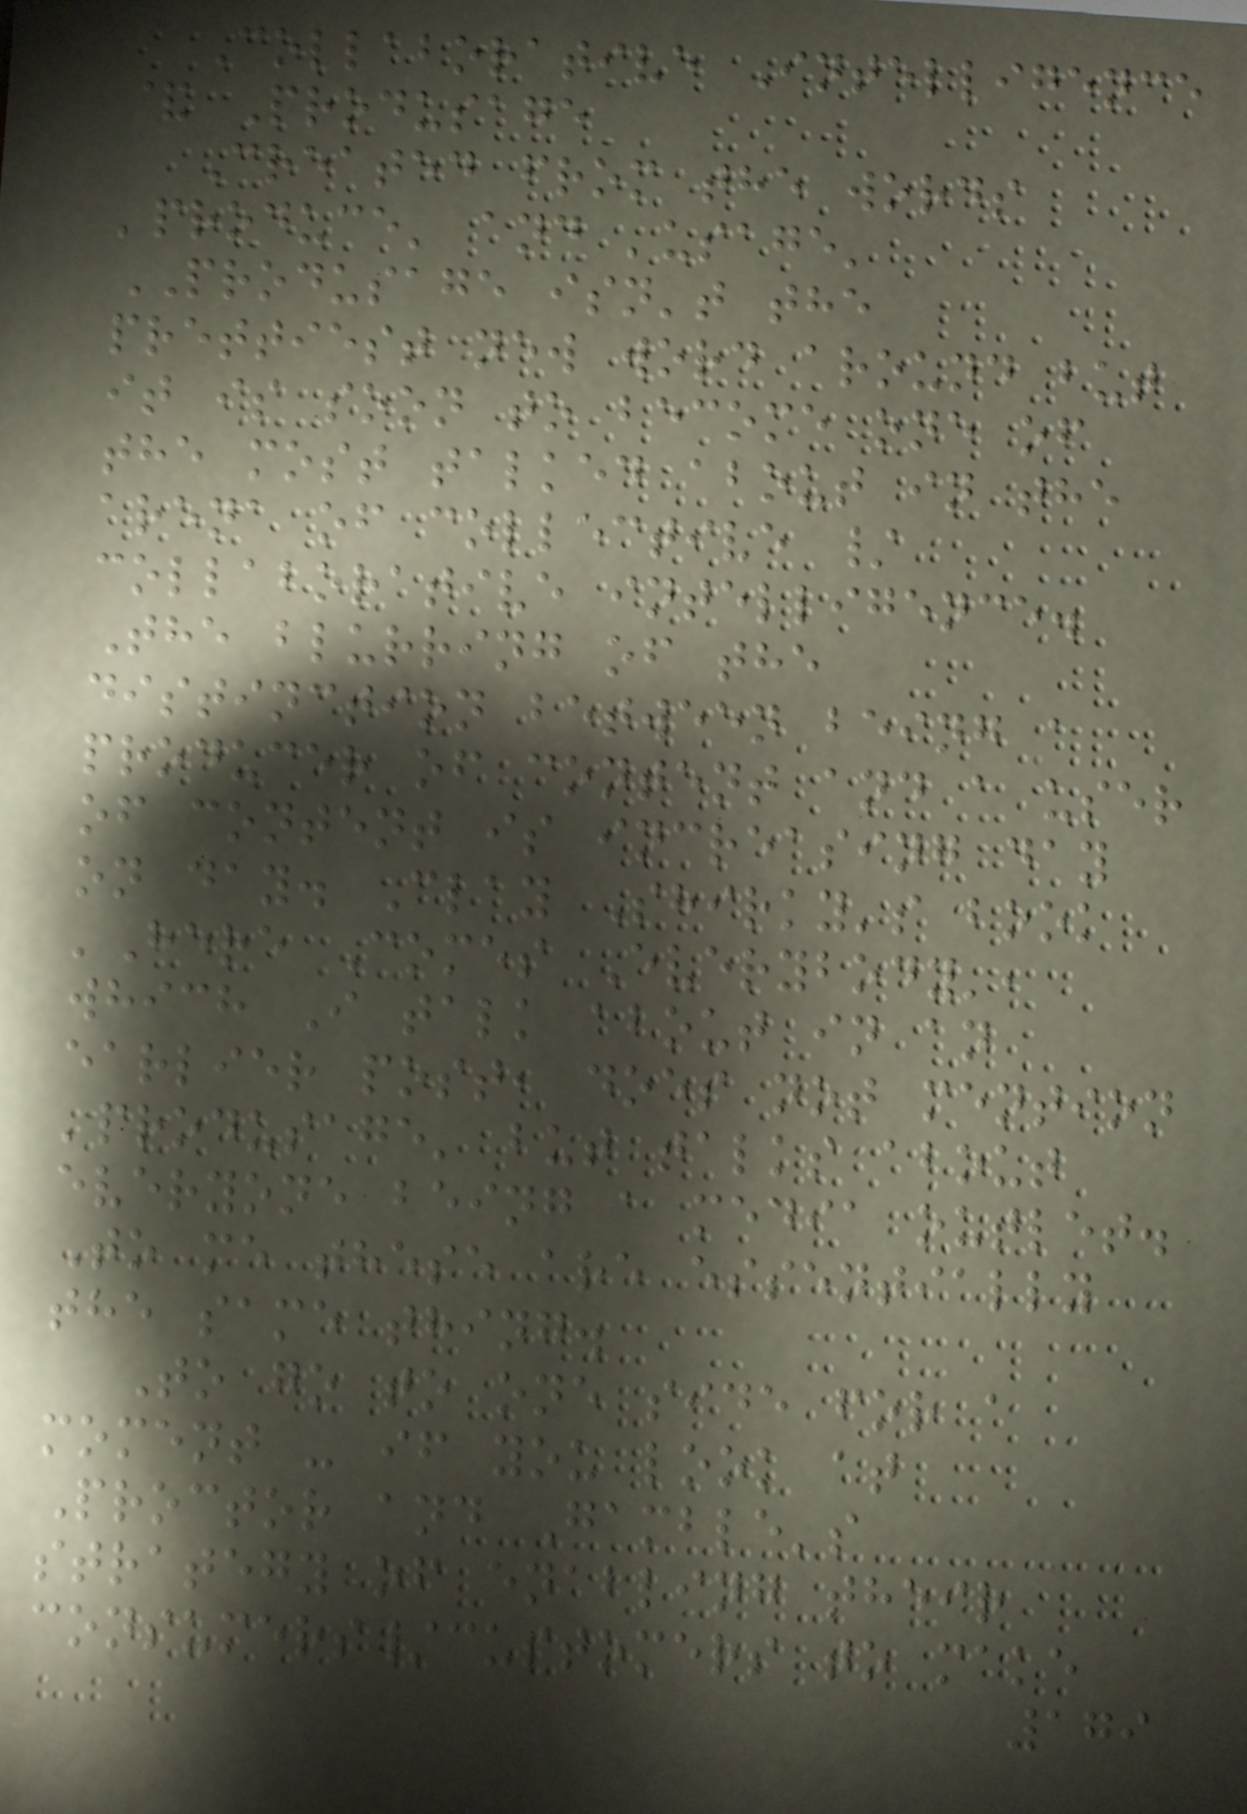Collaborative Intelligence
& Produsage
Created from the words
'produce' and 'usage'
PRODUSAGE isn't the
prettiest new word around but
it is soon to become one of
the most talked about in the
arena of collective /
collaborative intelligence.
The blurring of the
distinction between being a
producer of content and a user
of content is increasing day
on day. Clay Shirky's book
'Here Comes Everybody',
which I talk about in an
earlier post, does not mention
'produsage' but talks about
everyone being a media outlet.
To me these are essentially
the same thing.
To go to one side for a
moment - if you look at
Proctor and Gamble's
strategy of enabling their
consumers/customers to make
179
